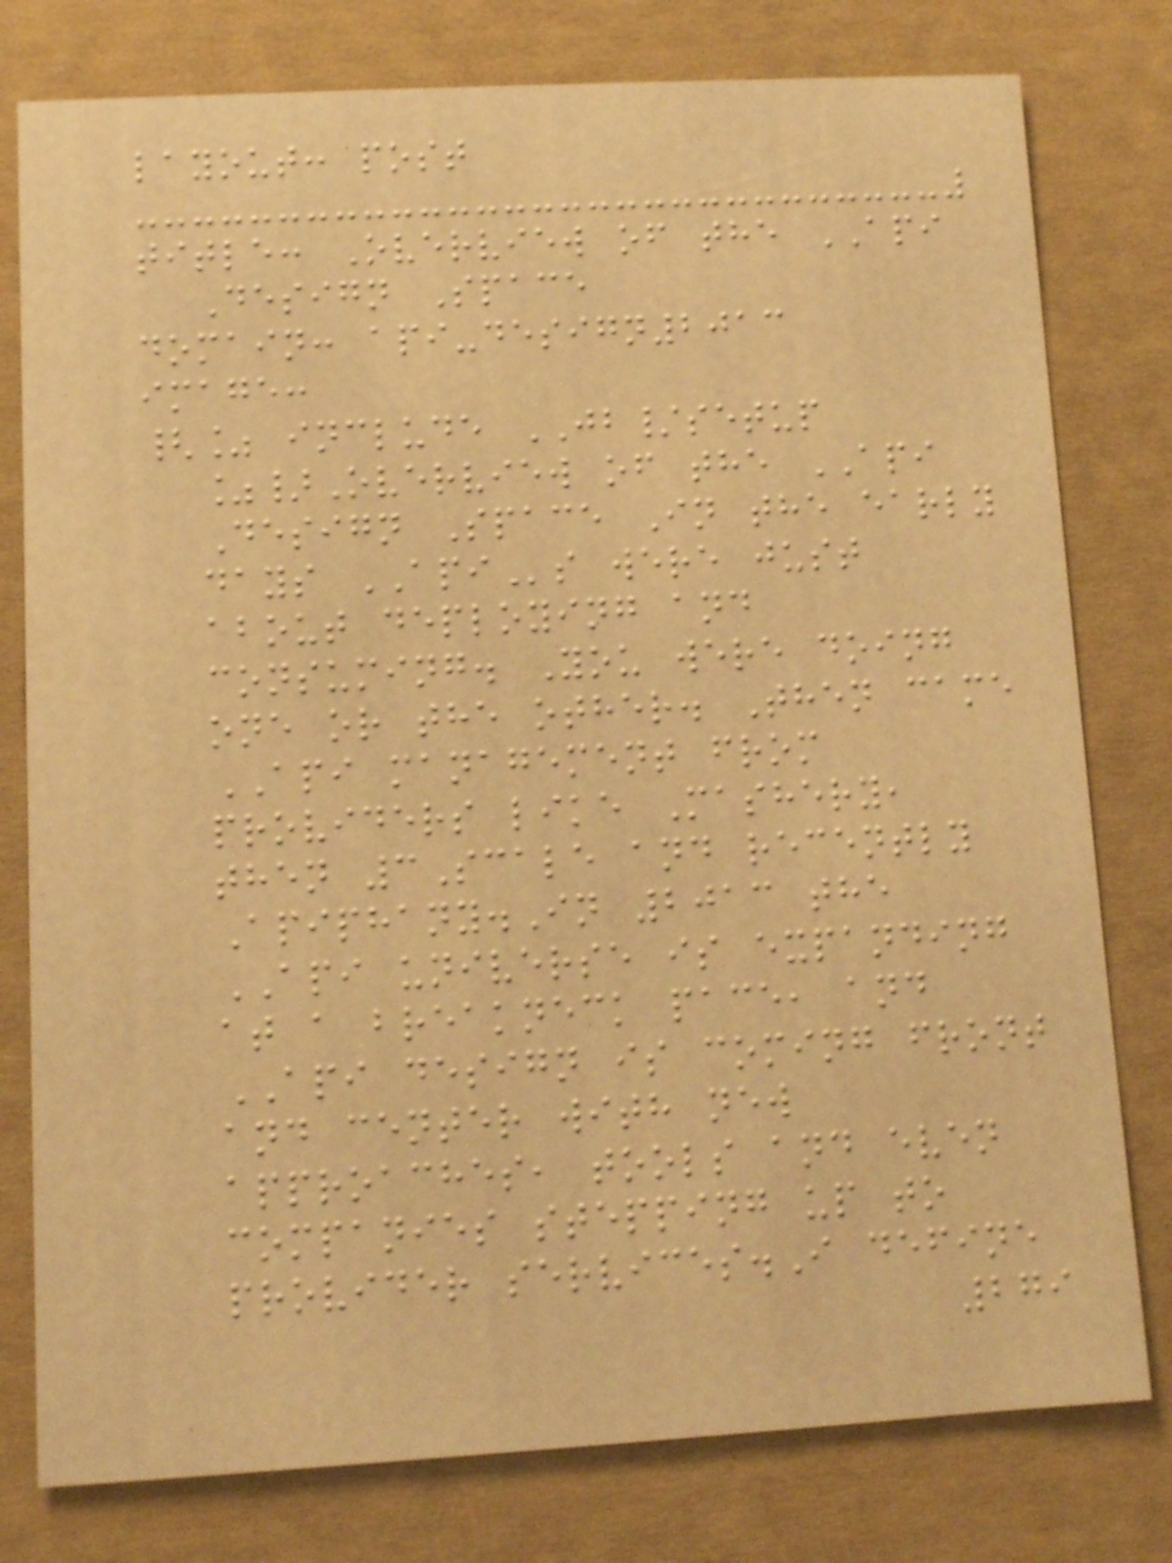layout: post
title: Overview of the API
Design Space
domain: api-design2013
image:
{% include JB/setup
%}Overview of the API
Design Space In the early
days APIs were just
about deploying and
consuming. You were doing
one or the other. Then came
API management from
providers like Mashery,
then 3Scale and recently
Apiphany.In 2013 the
API universe is expanding
at a breakneck pace, and
API design is coming front
and center with new
approaches, tools and even
companies stepping up to
provider services.I define
279
